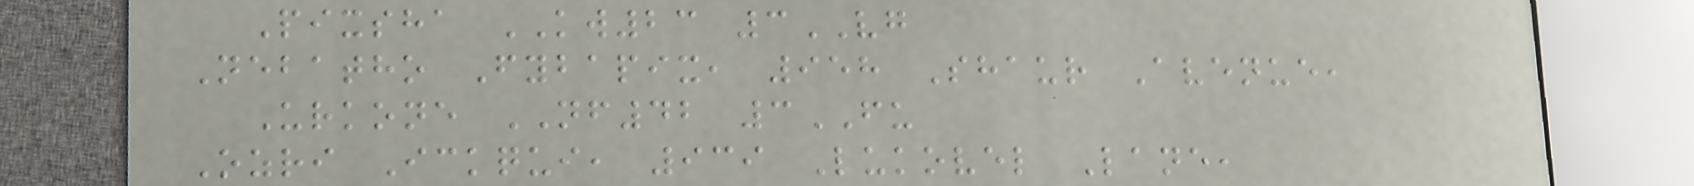Pixsha KW23 3VG
Nebatho Fybapix, 958 Shaur Avenue,
Urkone NF42 3FU
Ozri Ickqui, 939 Lukovel Lane,
